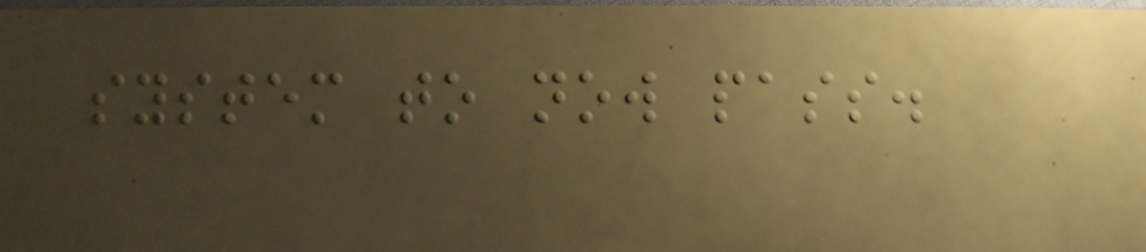system to now pass.
